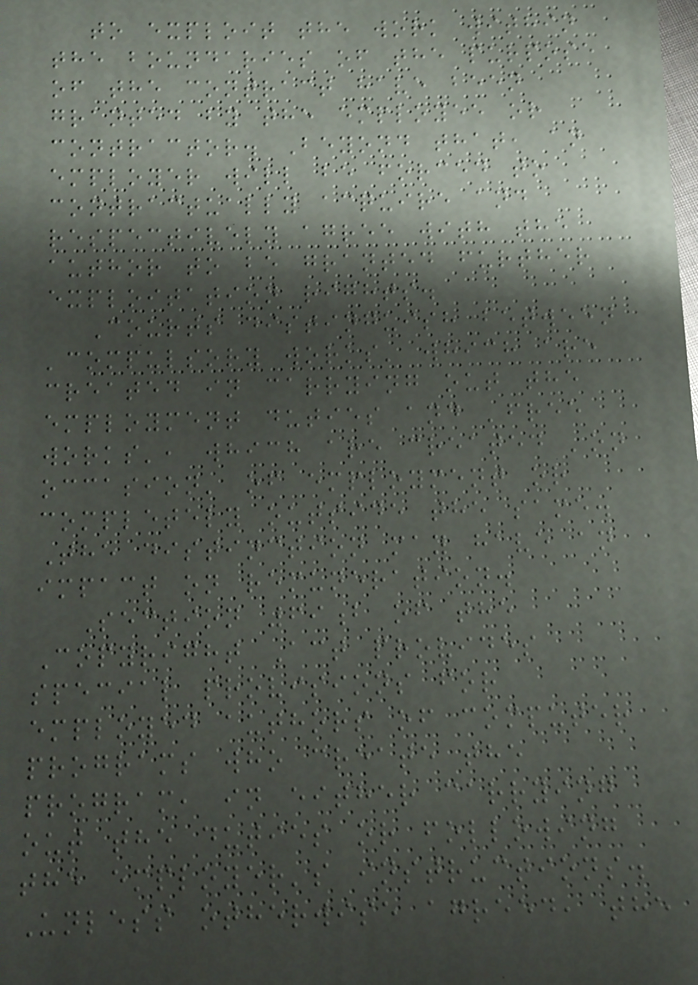to exploit the work within
the boundaries of the purpose
of the contract have been
granted by the employee or
contractor. Beyond that, an
employer will be forced to
contractually acquire and
respectively agree with the
author to be granted further
exploitation rights.
Courts distinguish between
'compulsory works' which are
created in carrying out the
employment duties and 'free
works', which are created 'on
occasion' of employment or
completely outside the same.
The distinction may have an
impact on remuneration.
Section 69b of the
Copyright Act provides
special provisions for
employed authors of computer
programs who create the
program, in either carrying
out the duties or following
the employer's instructions.
Unless otherwise agreed, the
